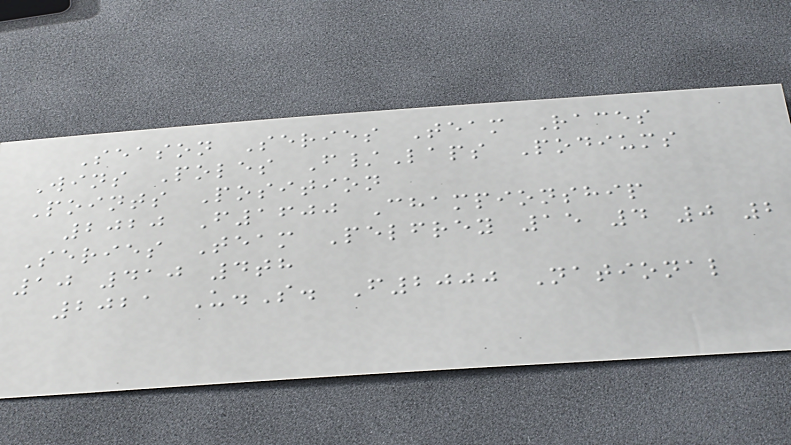Season Series Team Races
Wins Poles F/Laps Podiums
Points Position
2020 F1600 Championship
Series Team Pelfrey 15 4 0 2
10 410 4th
2021 U.S. F2000 National
